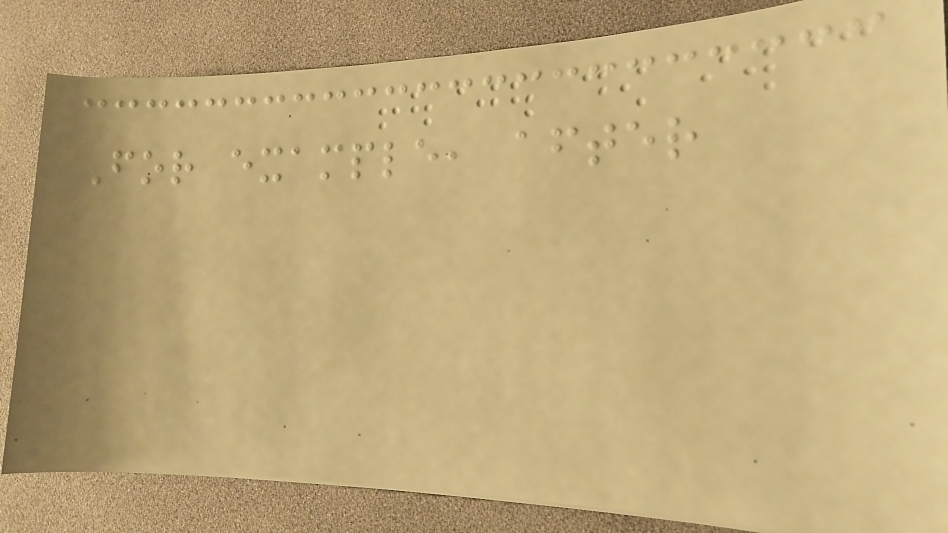For example, after
